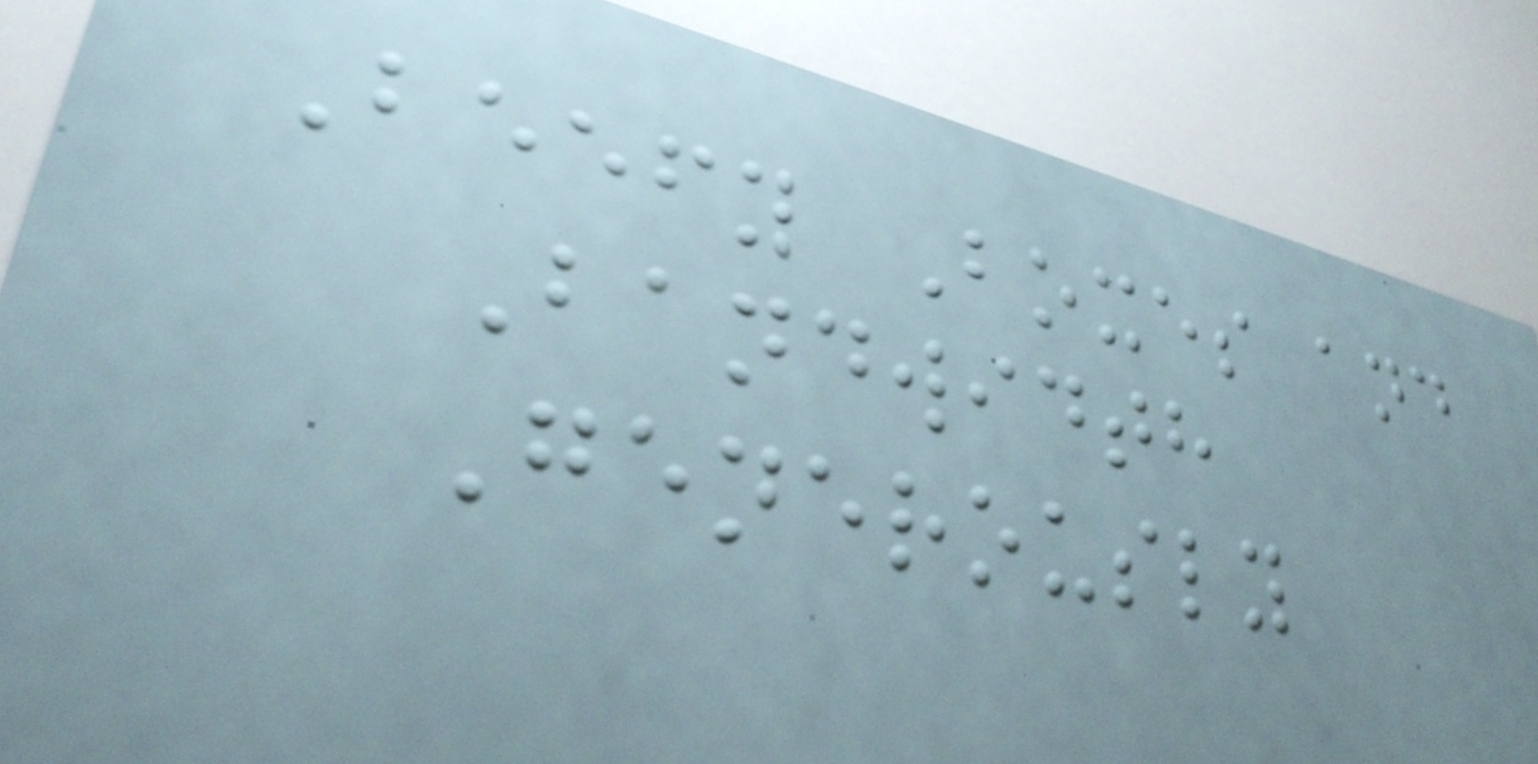Beefy Boxes and
Bandwidth
Generously
